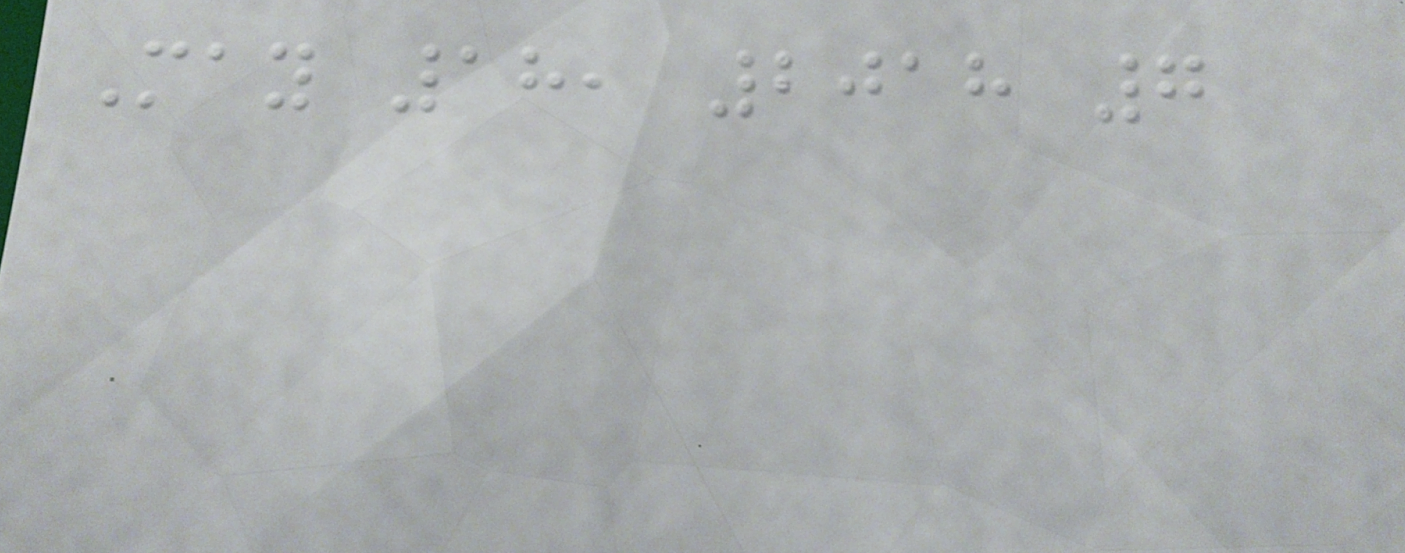May 18, 2018 7
